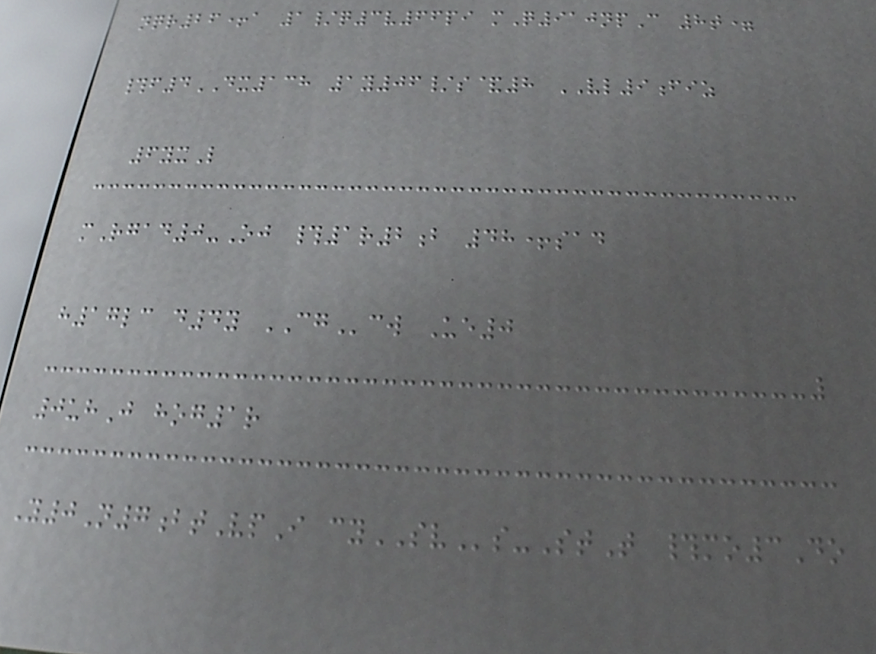nqr26+a 1/q3v66pi mQ910npC 8t=
#f4DX138 1y06/s&8 VL9fiz
6yxL
mRgad0-Oj #1r2b 48+sad
h17lc d4y CGcw Ue0
0uhJ hog1r
Y0N7btVpI cySVs-StT #mo3Do
